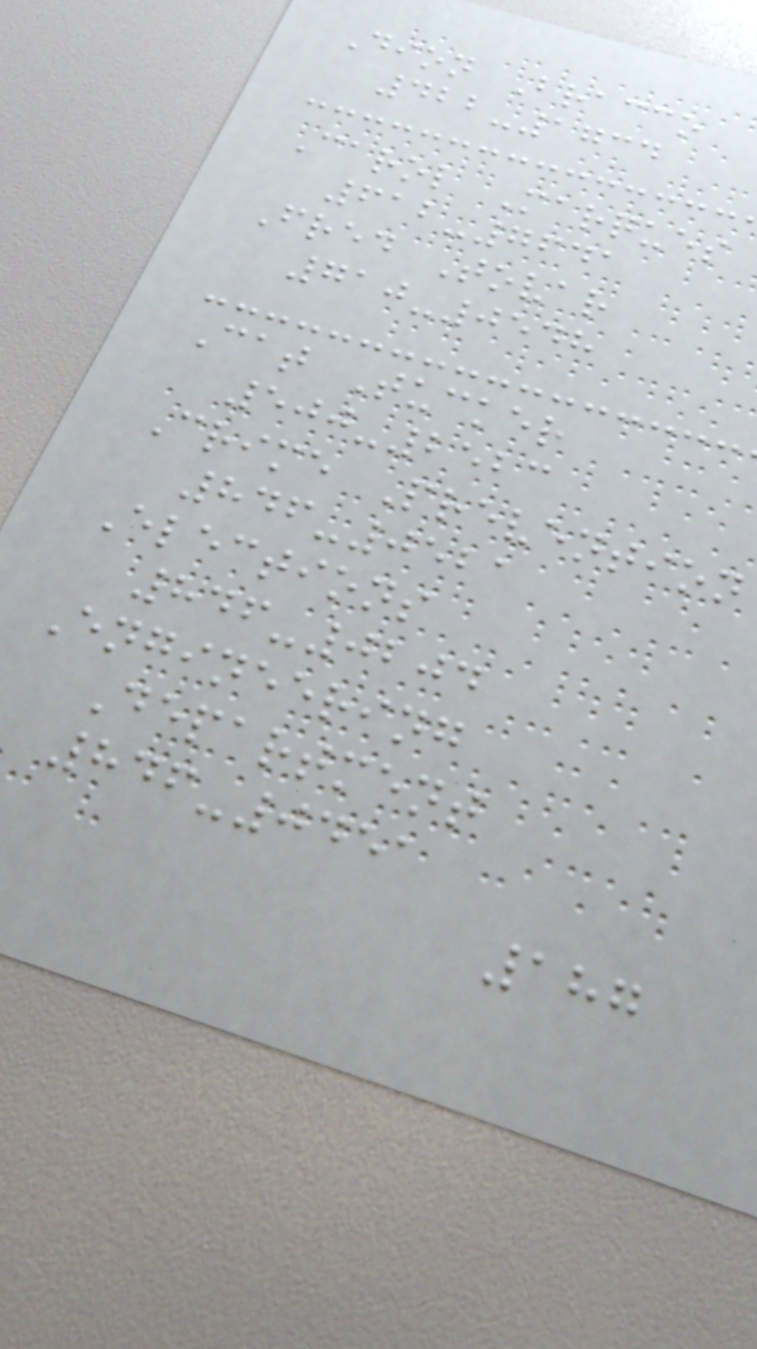Dion Bracco
422-1734
Carol Marques
612-7641
Fred Tovar
710-0548
Cat Tucker
500-2523
Crime Prevention
846-0521
Elections
846-0204
Engineering
Department
846-0451
187
